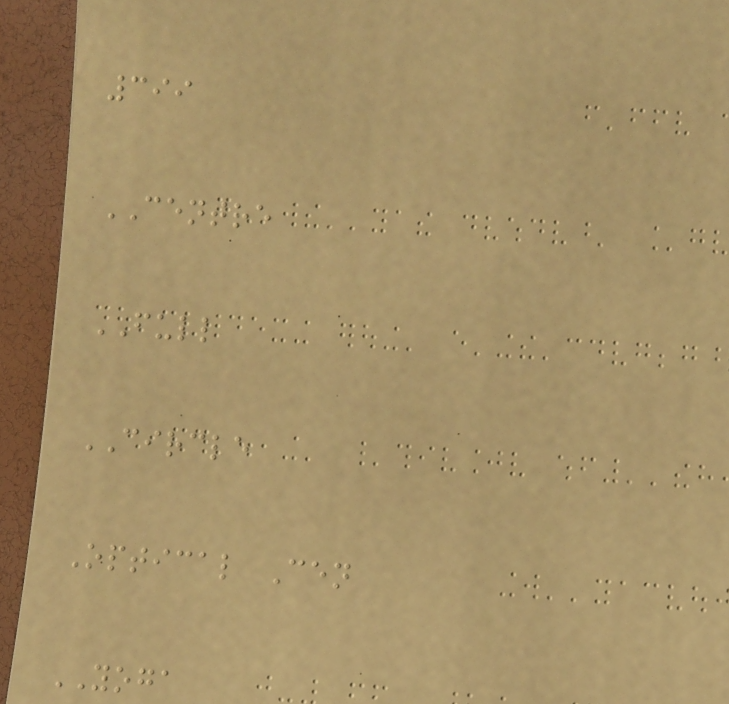399
CENTRE
FULL
CIRCLE
Optical Cen
YOGA
